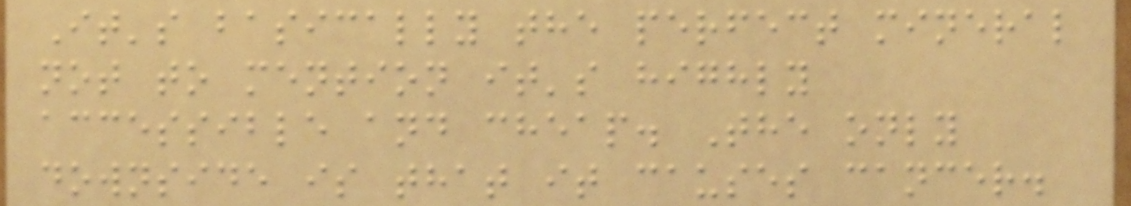It's basically the perfect mineral
not to mention it's highly
accessible and cheap. The only
downside is that it causes cancer.
